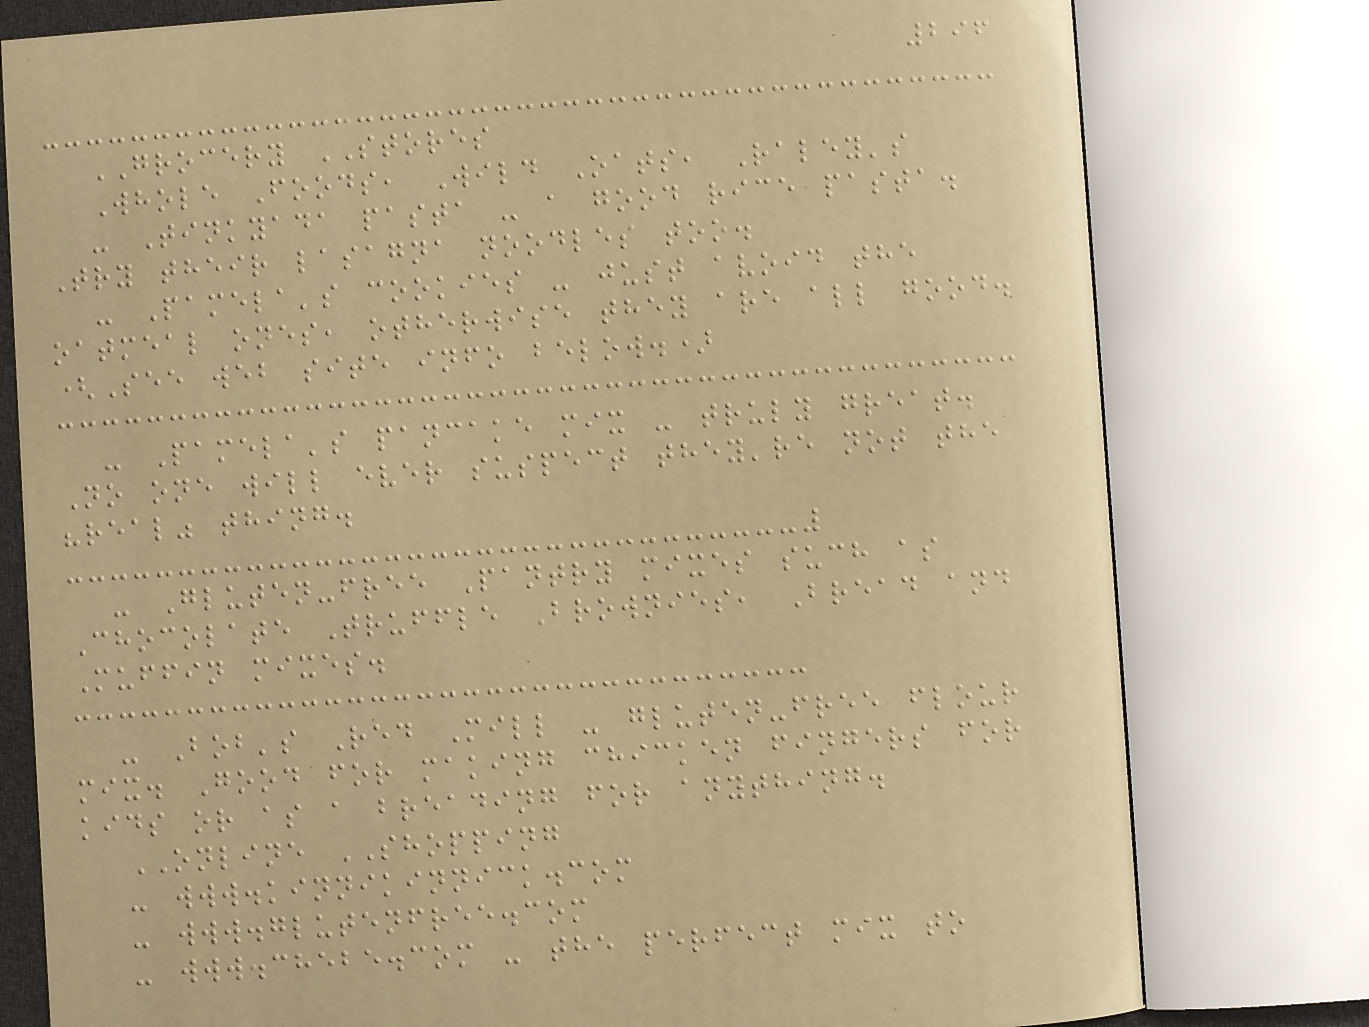296
GROCERY STORES
Whole Foods, Wild Oats, Raley's
- Tinkyada pasta - a good rice pasta.
Try their lasagna noodles too.
- Pamela's cookies - just avoid the
oatmeal ones, otherwise they are all good.
(See web site info below.)
- Pamela's pancake mix - truly great.
No one will ever suspect they're not the
"real" thing.
- Gluten-free Pantry mixes such as
Chocolate Truffle Brownies, Bread and
Muffin mixes.
- Bob's Red Mill - gluten-free flour
mix. Good for making chicken fingers for
kids or as a breading for anything.
ONLINE SHOPPING
- www.kinnikinnick.com
- www.glutenfree.com
- www.chebe.com - the perfect mix to
